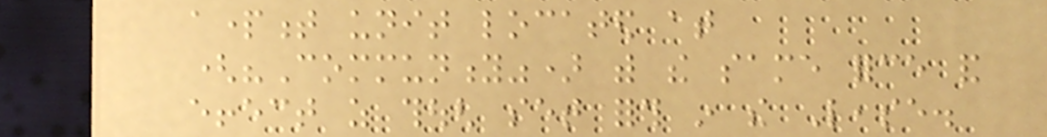apartment unit located at
("Community") with the same force and
effect as though set forth in the Lease.
